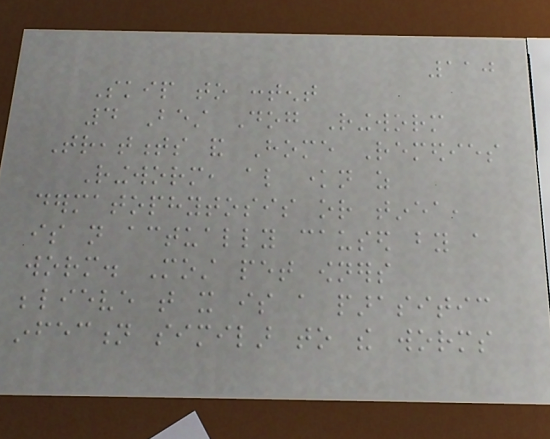110
Skip to content
4 Best Dog Ringworm
Treatments and Home Remedies
Ringworm, also known as
dermatophytosis or tinea,
is not actually caused by a
worm. Most pet owners
believe that it is a parasitic
infection similar to the worms
